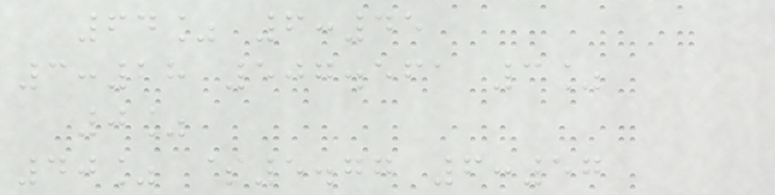64% 6:45
3:28 507.561 3%
0%
40% $5.77 6:57
